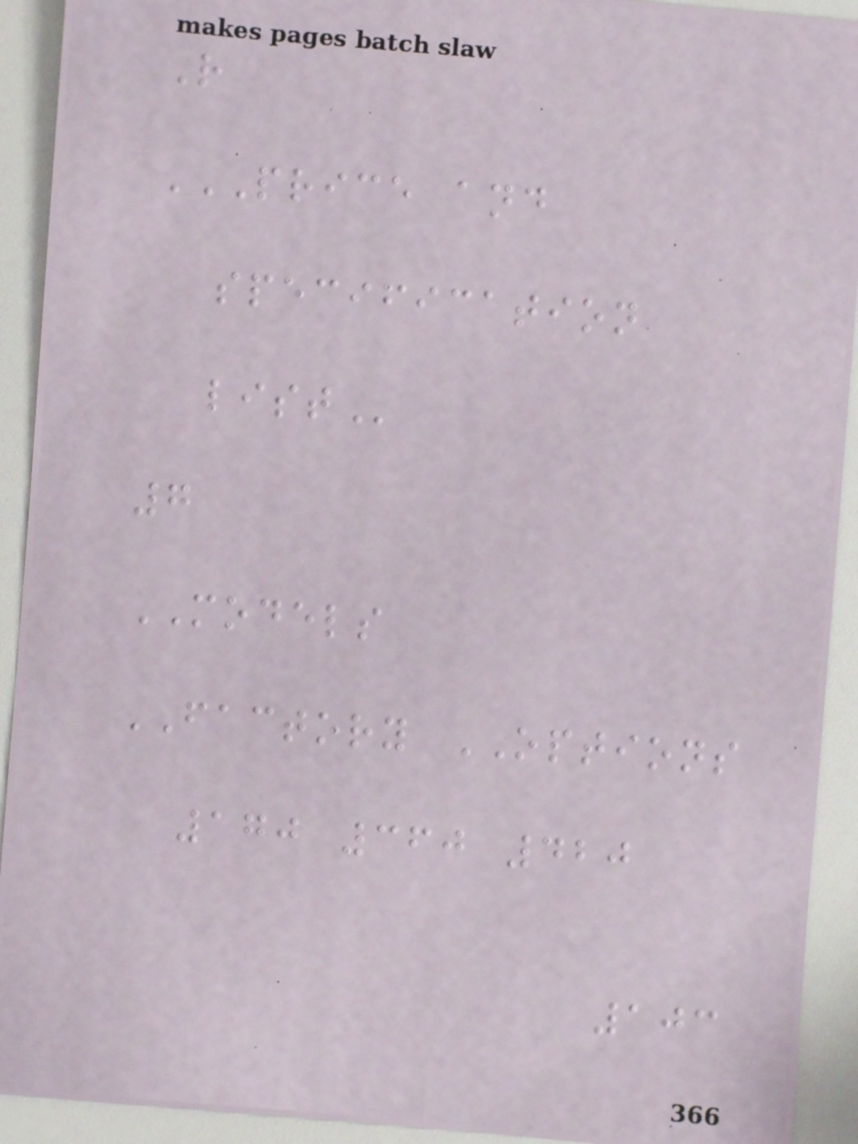R
PRICE AND
SPECIFICATION
LIST
7
MODELS
FACTORY OPTIONS
170 360 420
103
